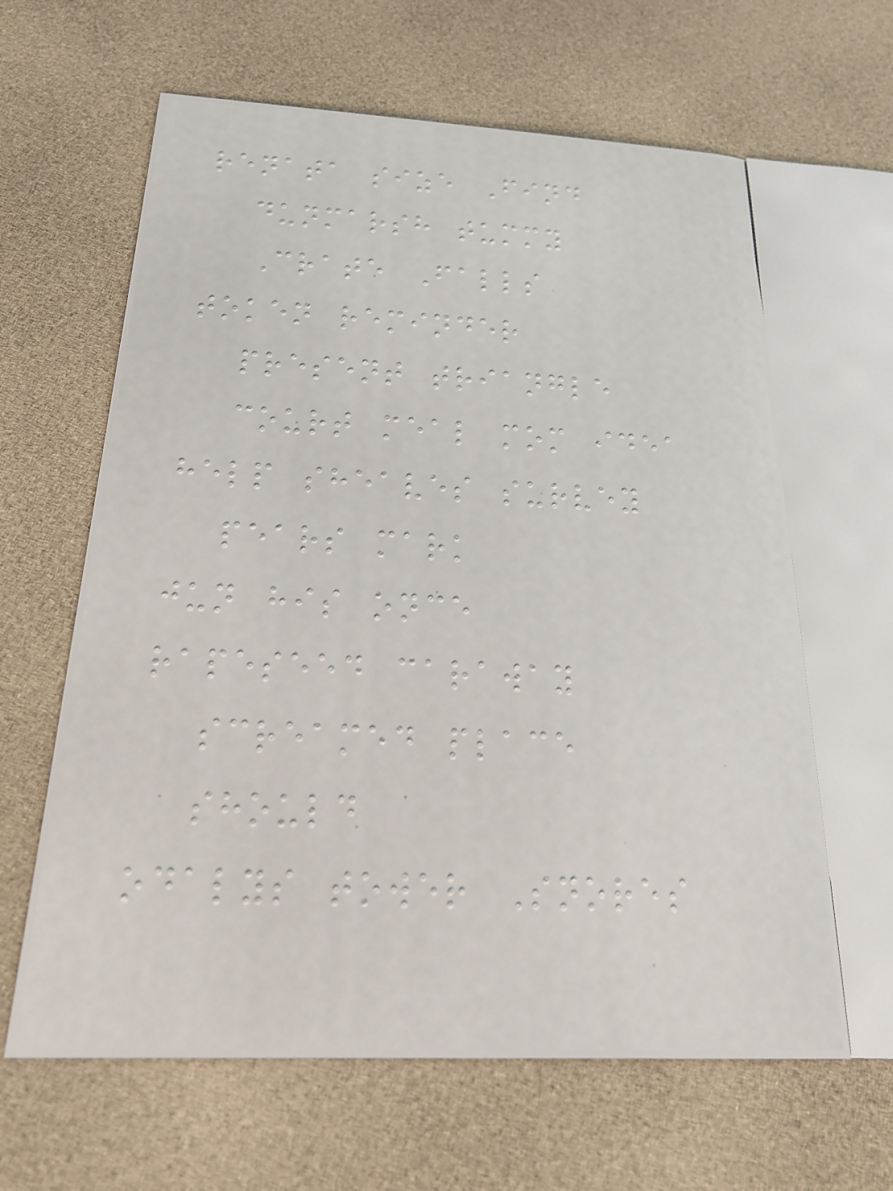renata size Find
dunmarsh tummy
Crate Falls
token reminder
present triangle
court meal mom idea
help sheaves survey
pears mark
jun his once
rapeseed caraway
screamed place
should
odalys tower Snores
